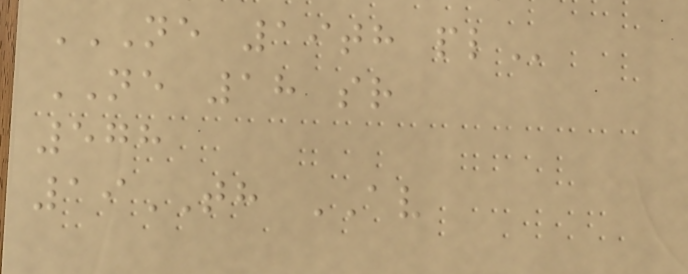NE 19TH PL
NE 18 sr
578
19TH AV
